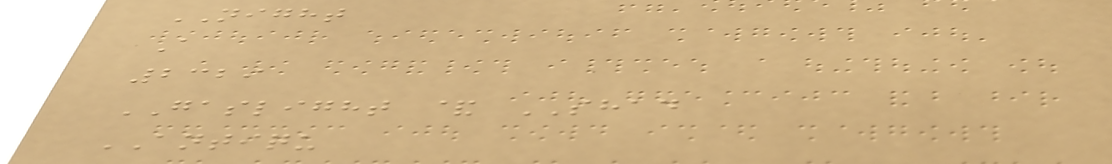NIGHT
A
2329
GASLIGHT & SHAD
ANTIQU
